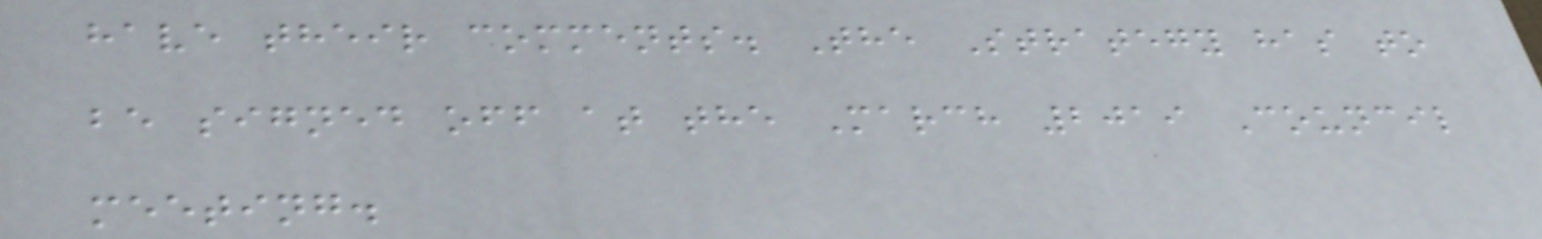have their comments. The Strategy has to
be signed off at the March 2019 Council
meeting.
